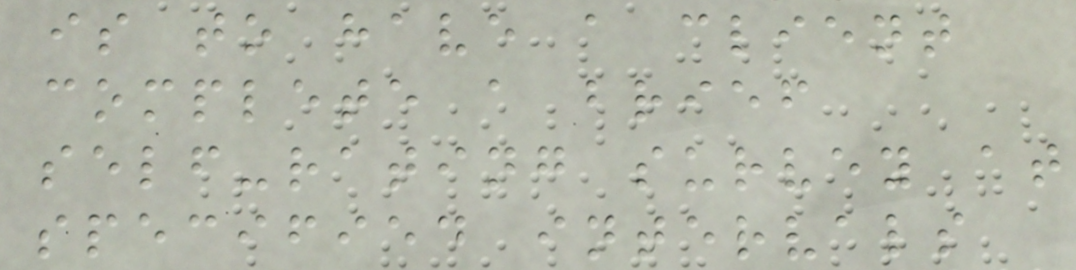is to have a client
complete a brief
self-rating survey at
specified intervals
